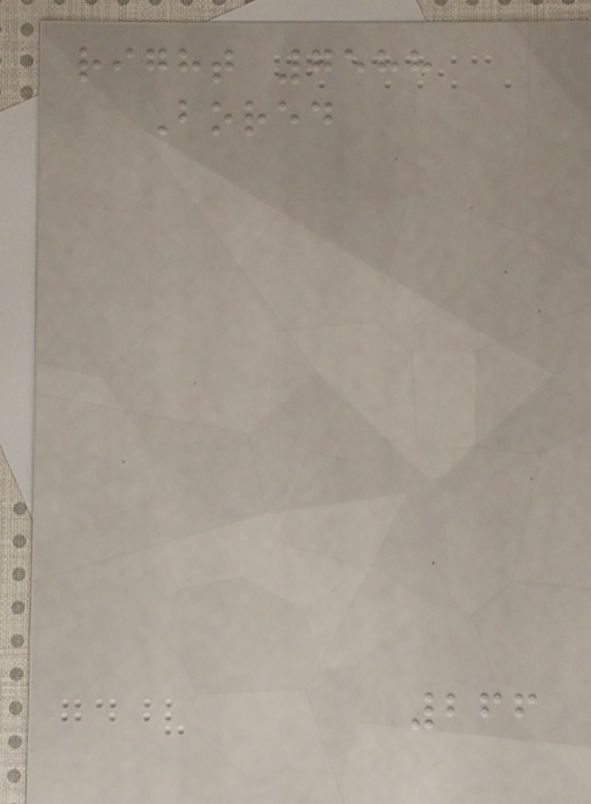right 7588
Bored
266
